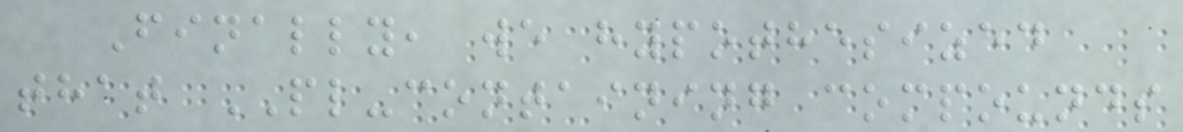Finally, we hypothesized
that PL-containing compounds
